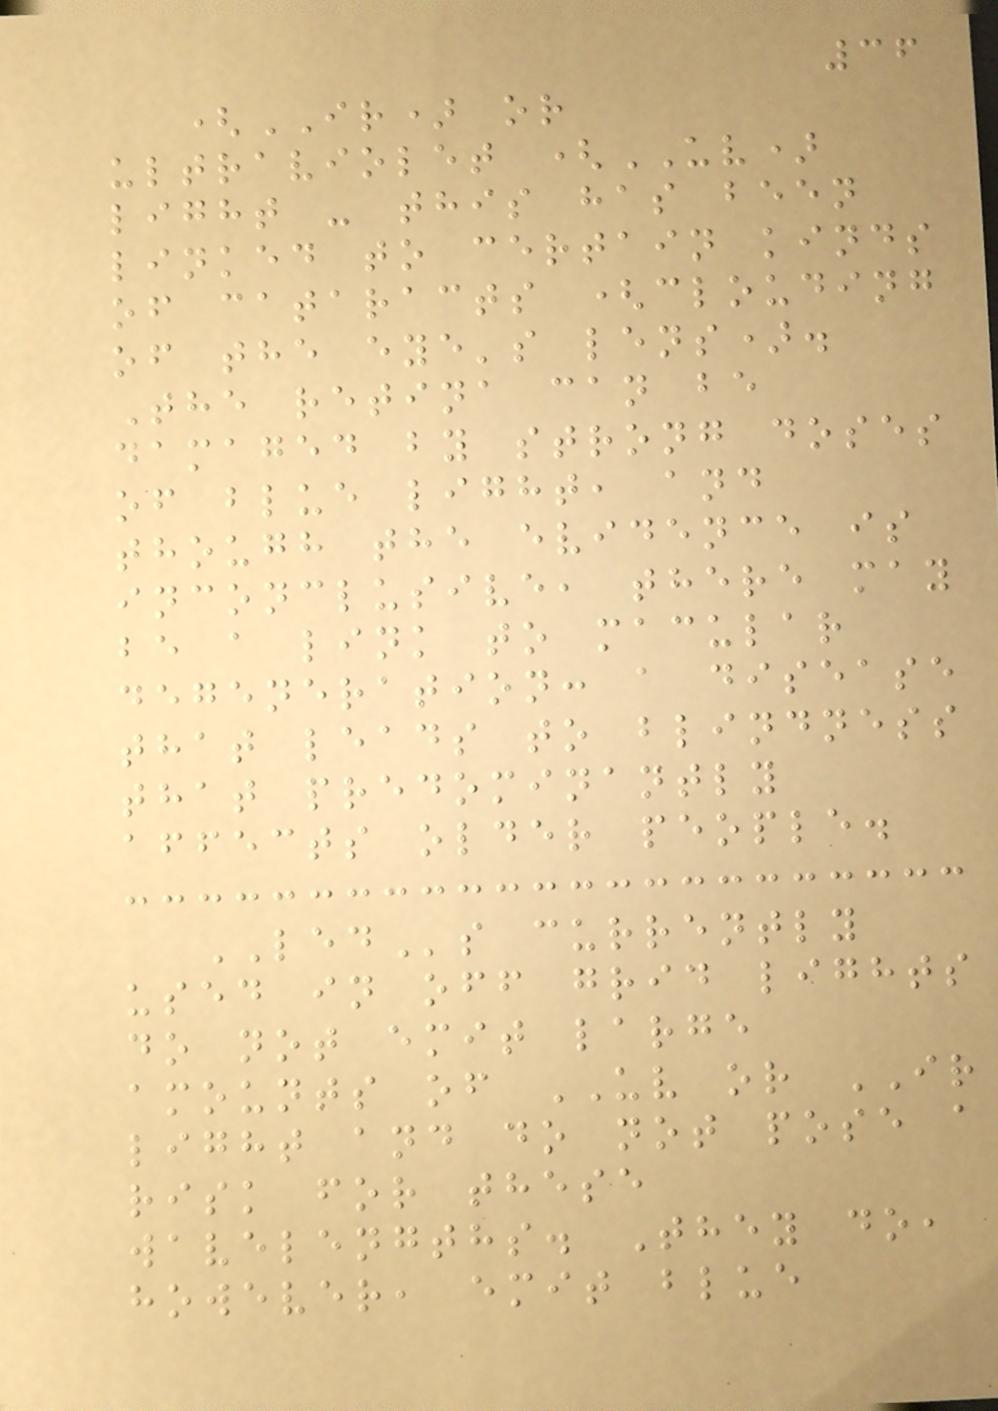36
(IR) or
ultraviolet (UV)
light - this has been
linked to certain kinds
of cataracts (clouding
of the eye's lens).
The retina can be
damaged by strong doses
of blue light, and
though the evidence is
inconclusive, there may
be a link to macular
degeneration: a disease
that leads to blindness
that predominantly
affects older people.
LEDs currently
used in off grid lights
do not emit large
amounts of UV or IR
light and do not pose a
risk for these
wavelengths. They do,
however, emit blue
